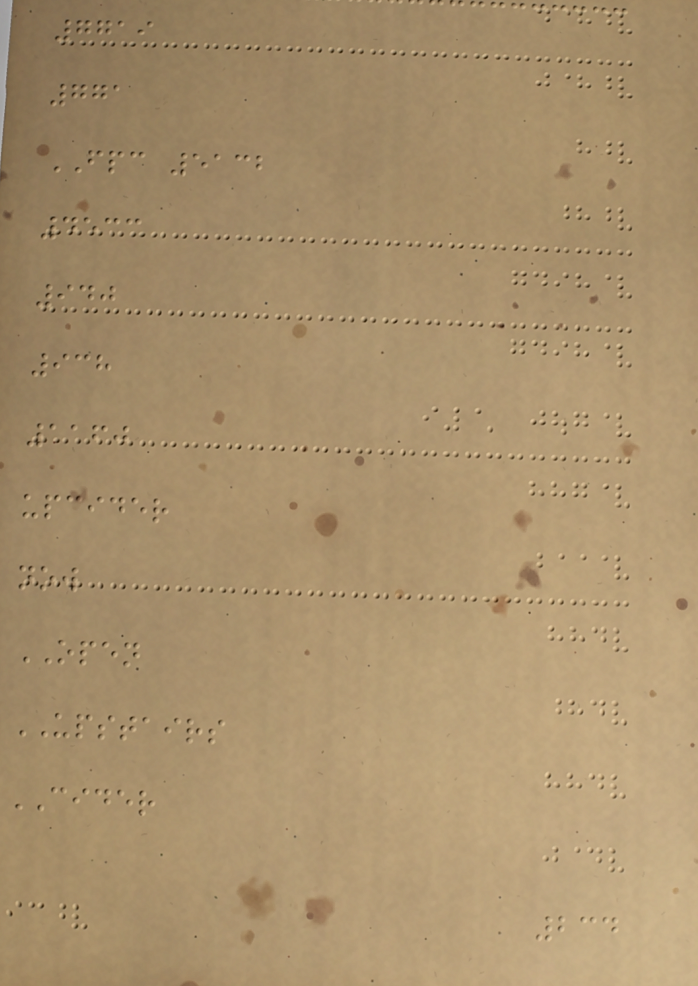7719
771
FPC 5132
4533
940
938
1160
upcider
now
OPEN
UPSTAIRS
CIDER
234
